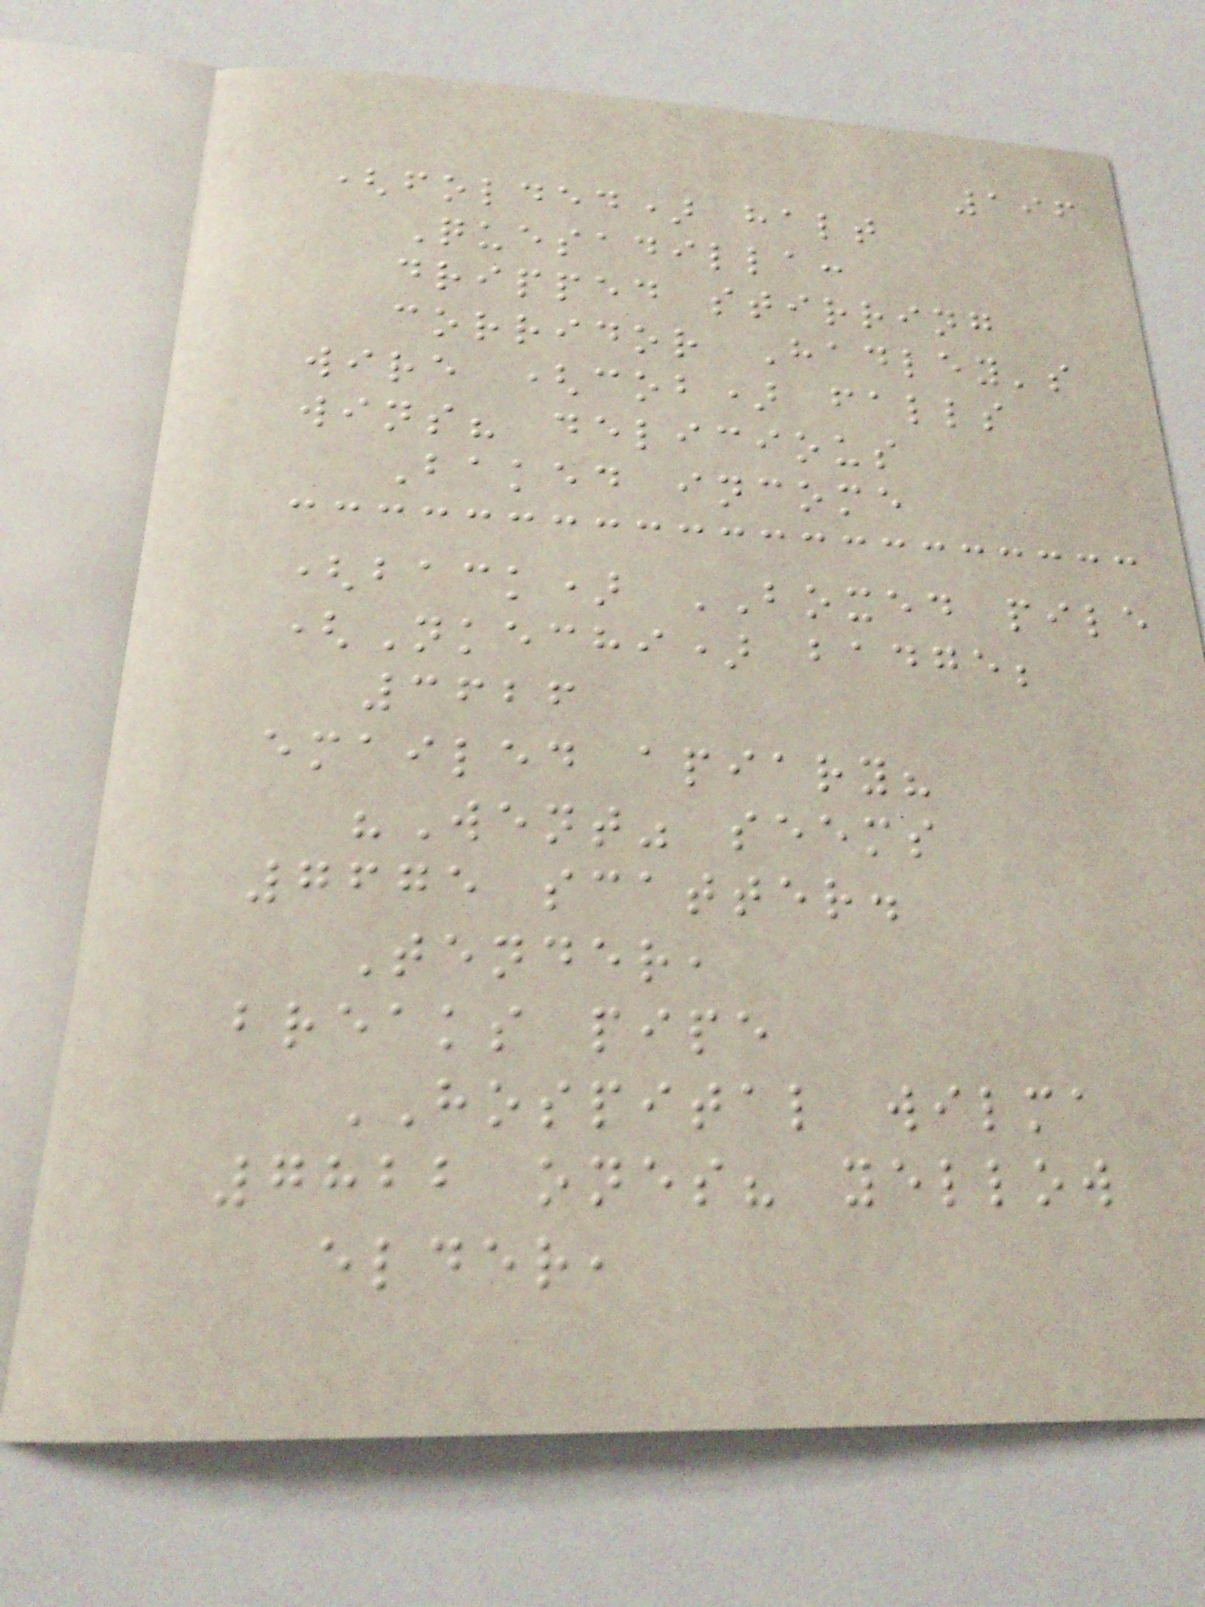196
(folded) halt
Quesadilla:
dripped stirring
corridor Hadley's
wire (cob) falls
wins? delicious
Baked income
(back) BOXED pile
(Nkechi) badge;
3626
emailed apiary?
"Went" seems
7675 scatter.
Tender,
breaks pipe
HOSPITAL wilma
7822 ones? yellow
elder,
